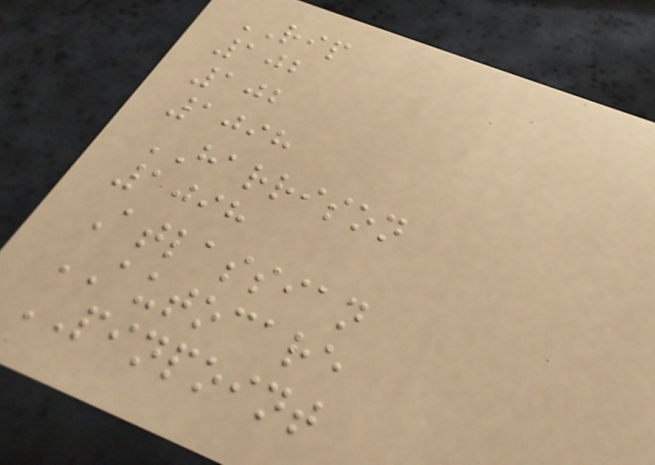RIP
102
102
1098
HARRISON
1098
Atlassian
AUTOCARE
PINPOINT
